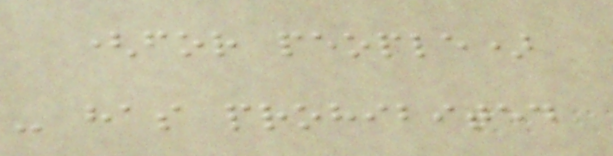(for people)
- has prohibited
